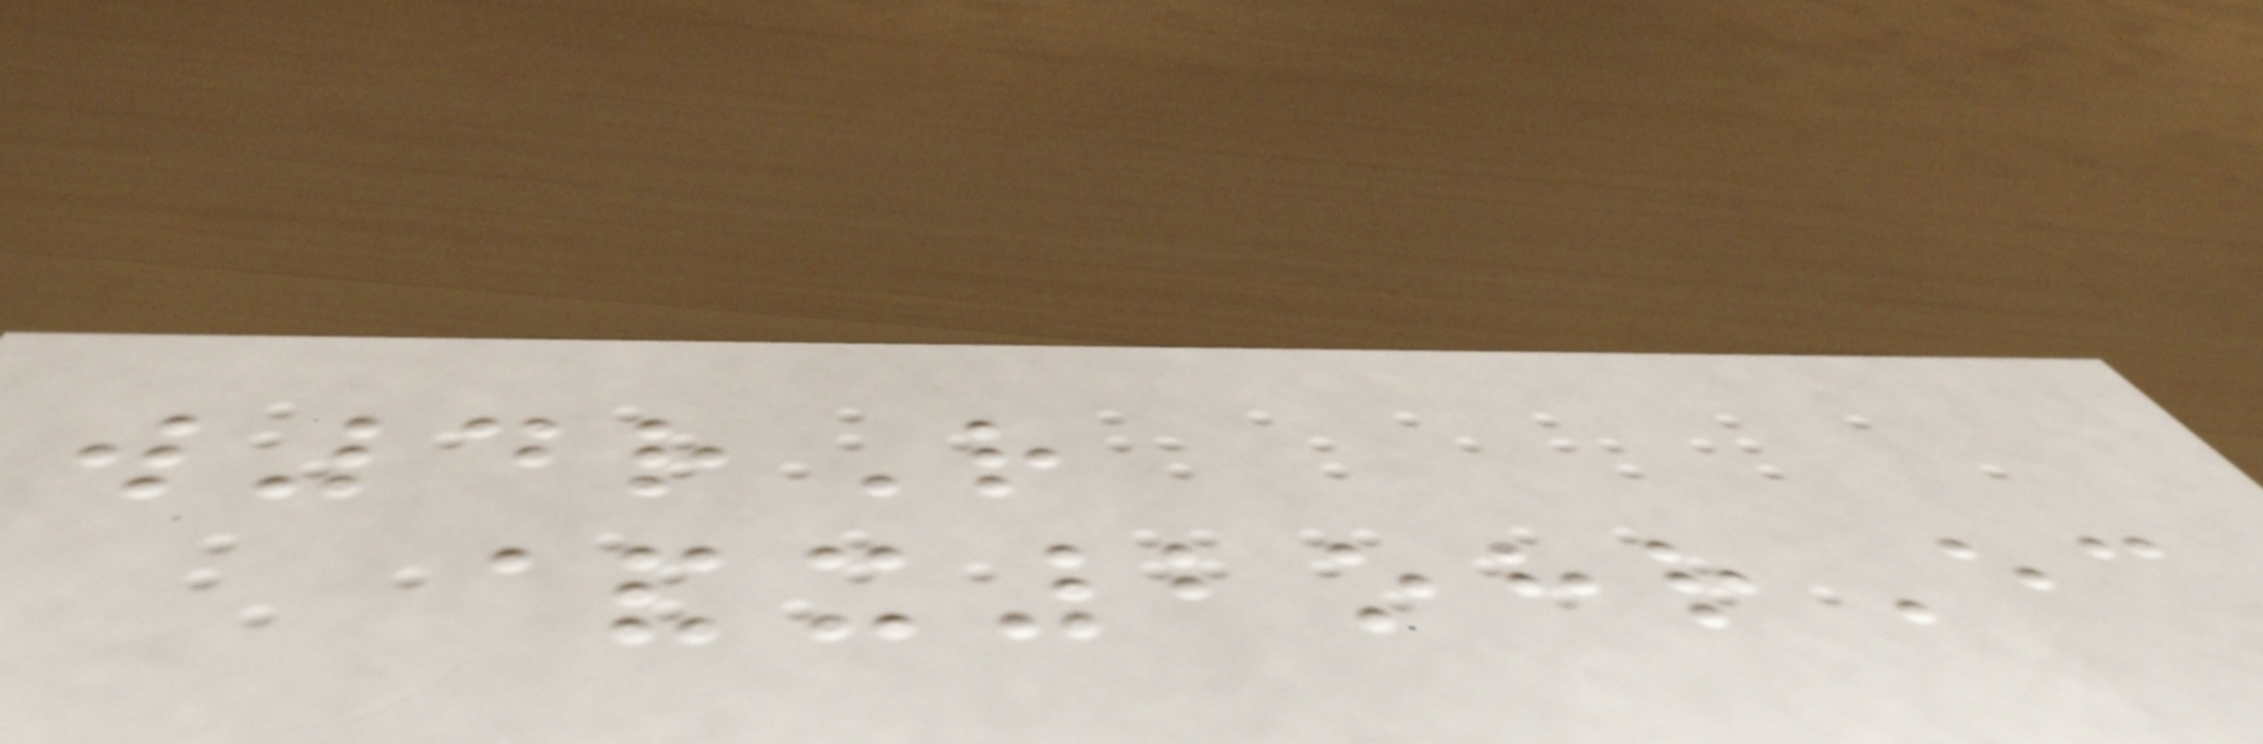w4rR
&x2ohrEc
